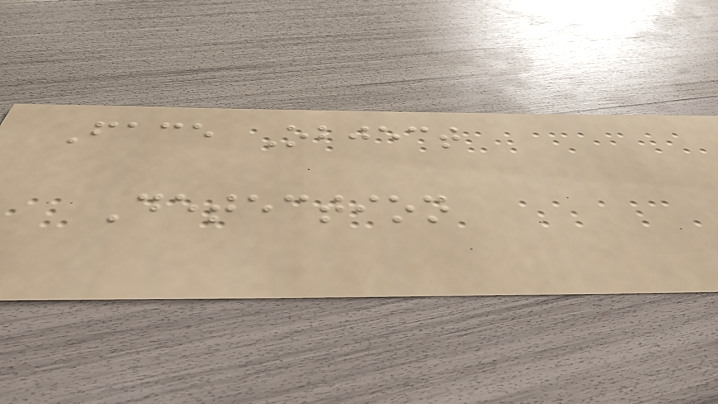Face Object
Detection
